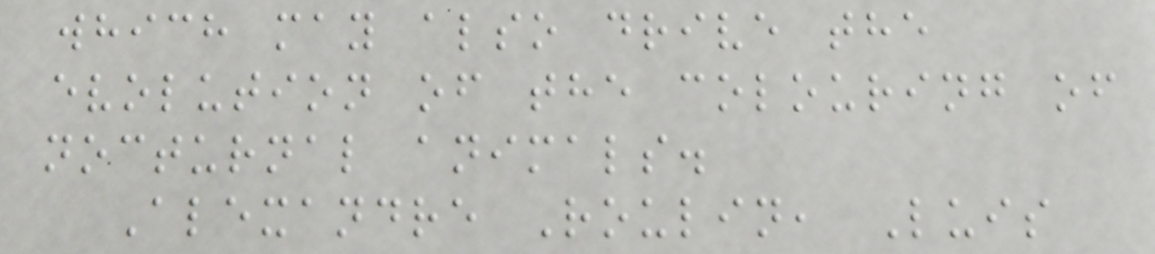which may also drive the
evolution of the colouring of
nocturnal animals.
Alexandre Roulin, Luis
